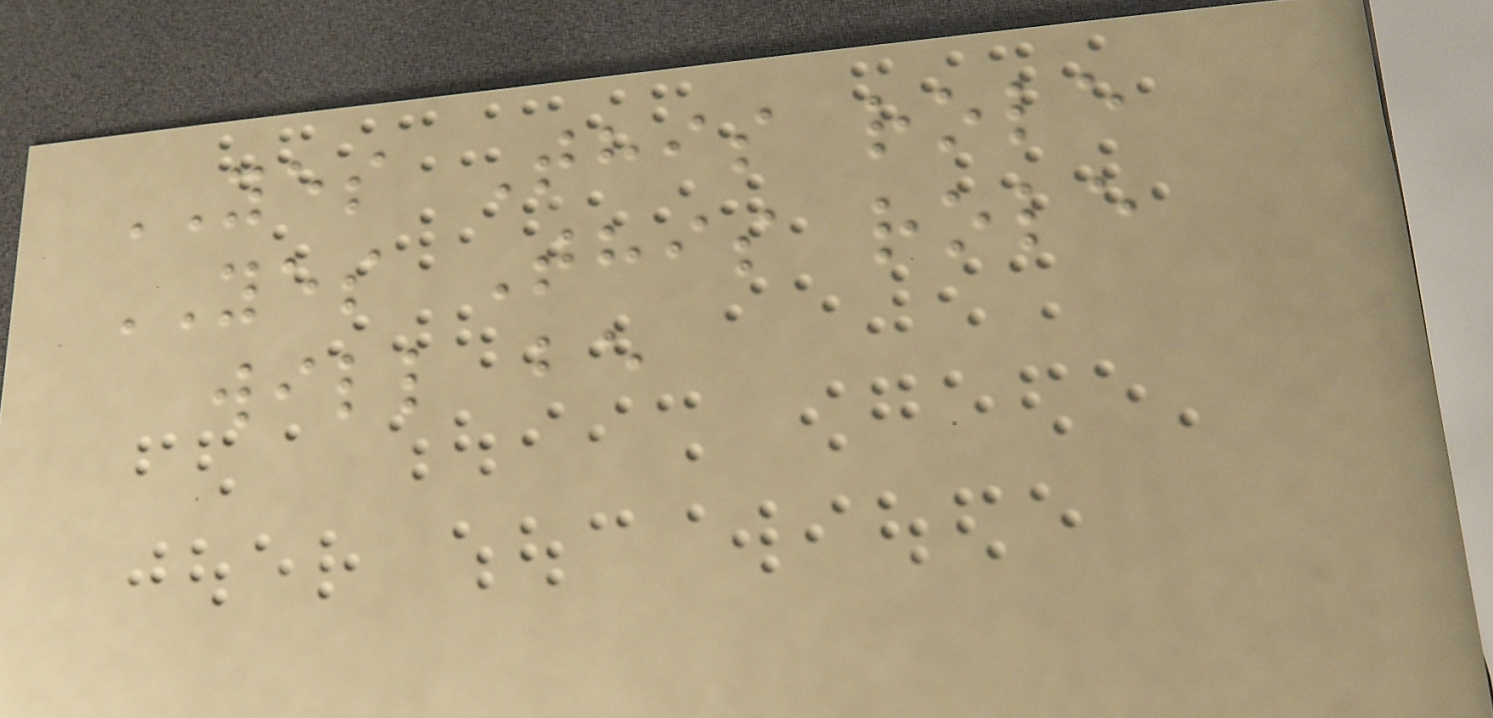YES This role
YES This role
will be
